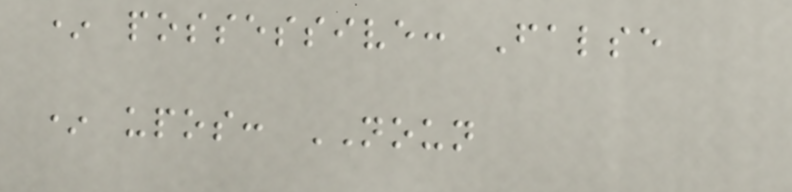* possessive: False
* upos: NOUN
